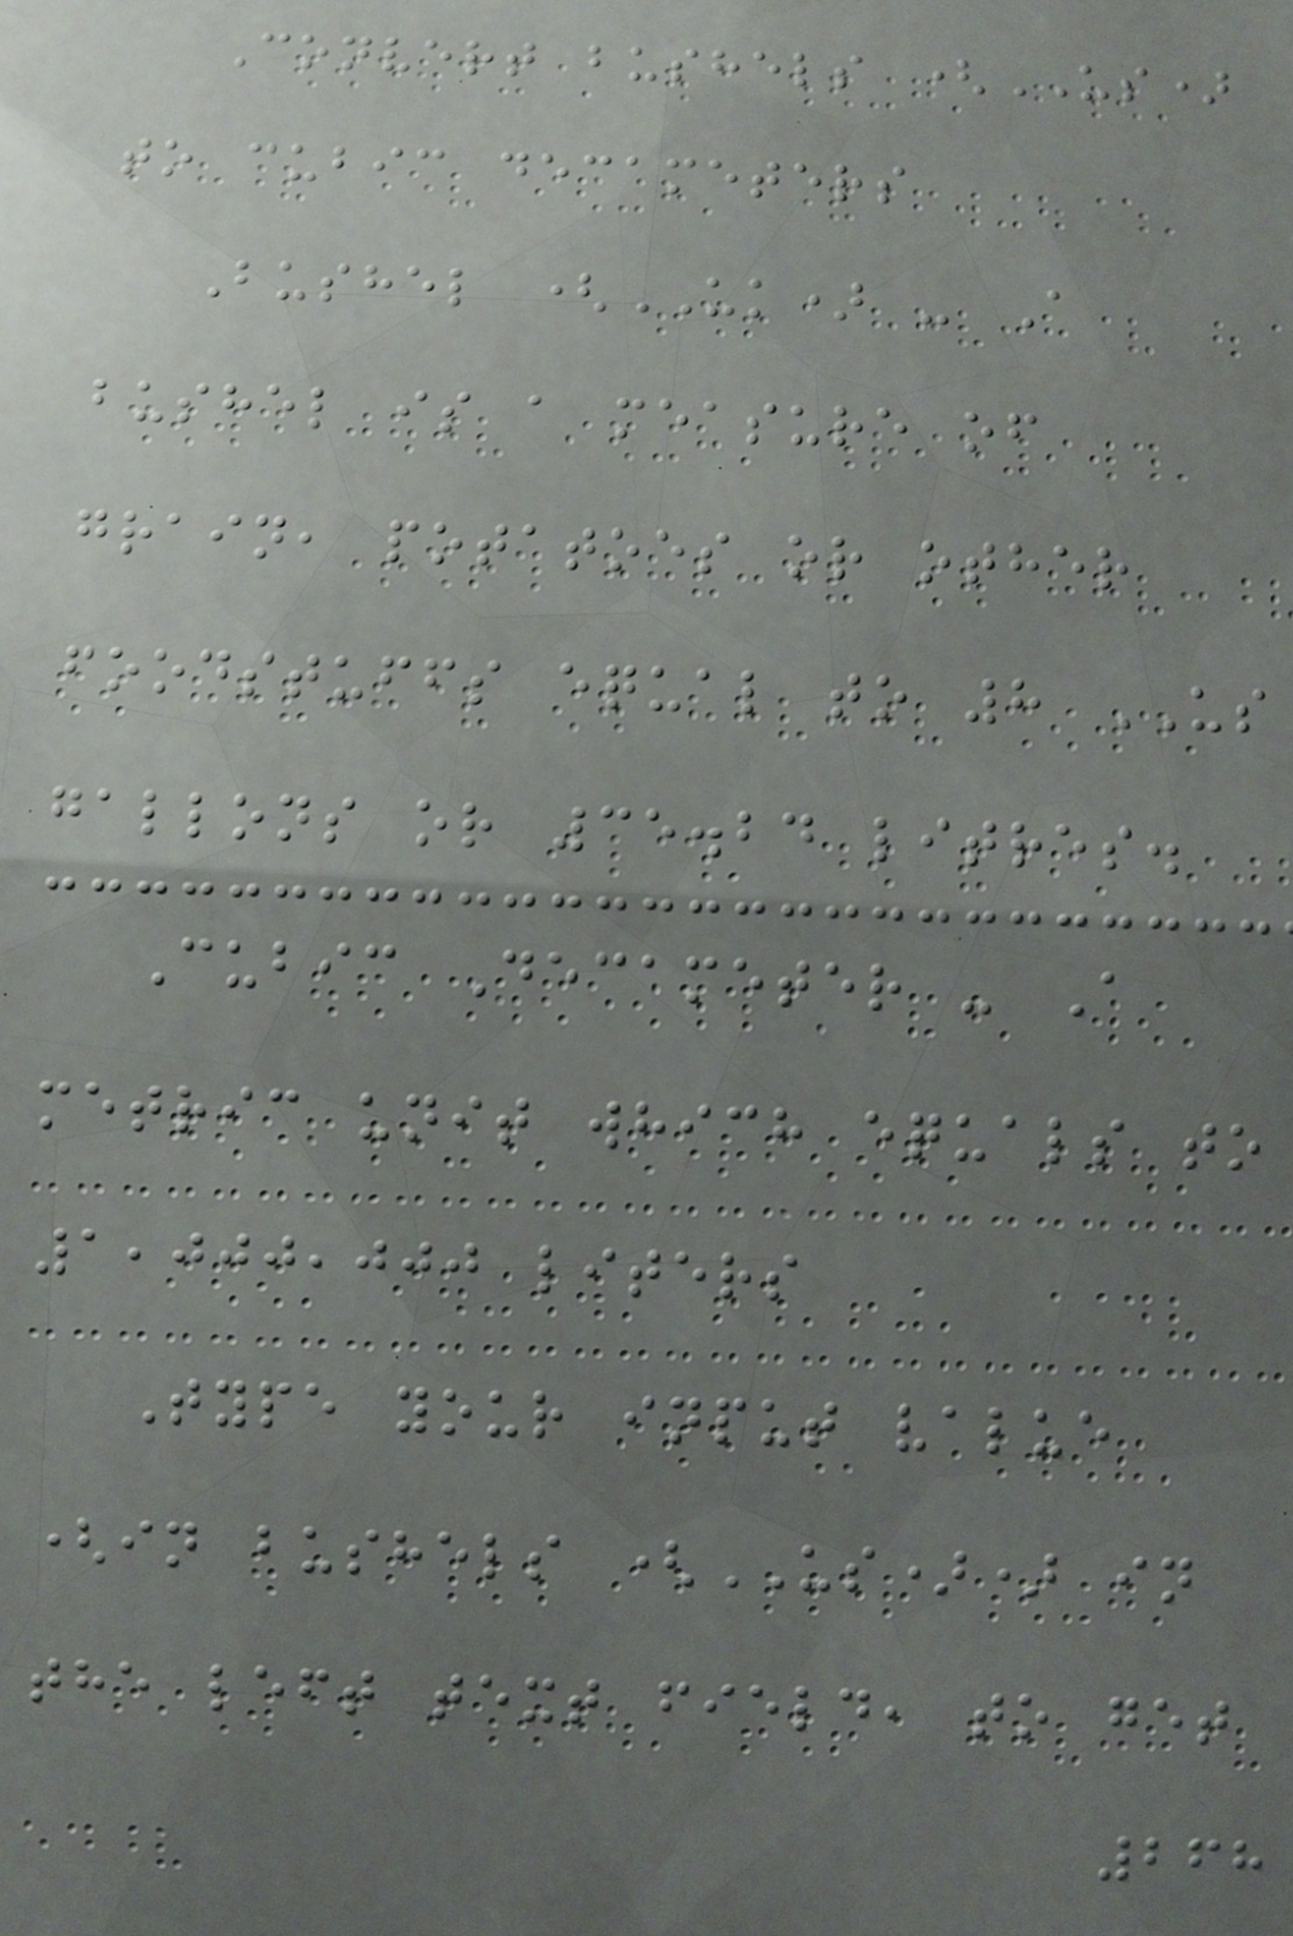Convert bushels (US)
to cubic decameters
Bushel (UK) - A
bushel is a measure of
grain, potatoes or other
foodstuffs equal to 8 US
gallons or 35.24 litres.
Cubic Decameter - A
metric unit which equals to
1,000,000 liters
Type your input value
(in bushels (US)) in
the left text field, to get
268
